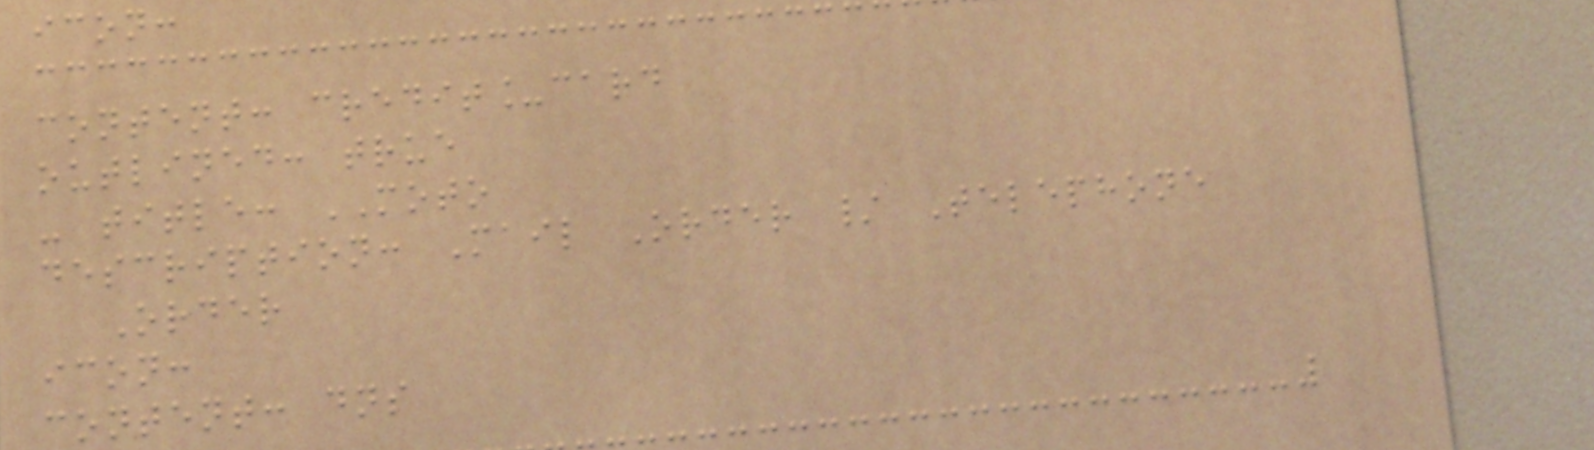icon:
content: credit_card
outlined: true
- title: MOTO
description: Mail Order / Telephone
Order
icon:
content: dns
